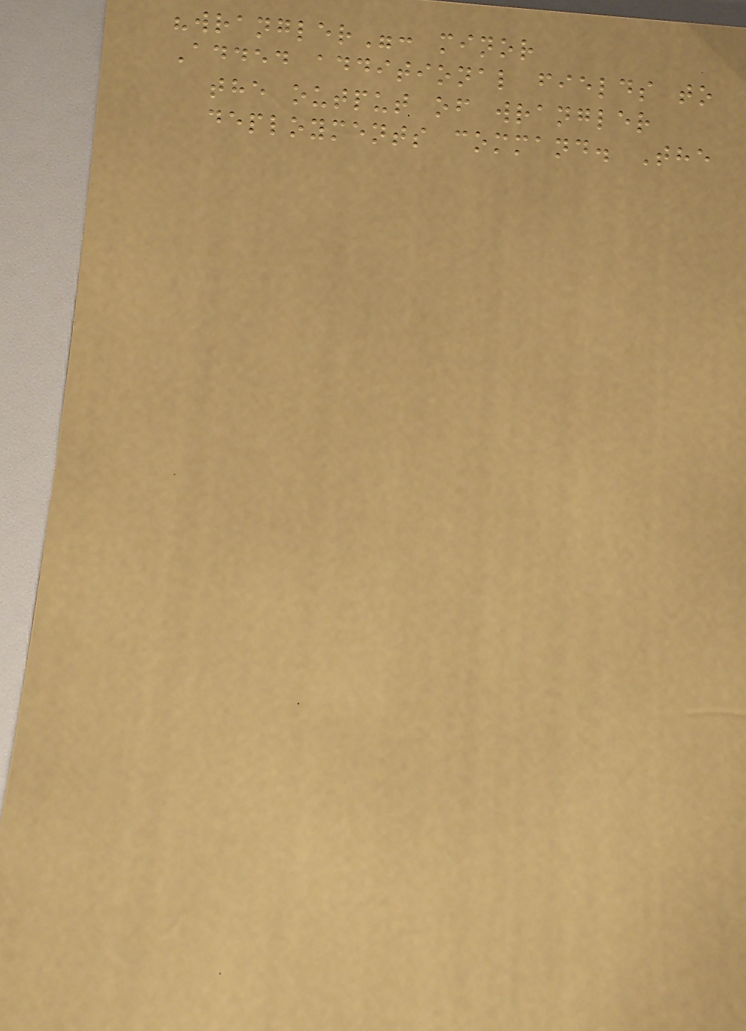"wrangler": minor
Added additional fields to
the output of wrangler
deployments command. The
